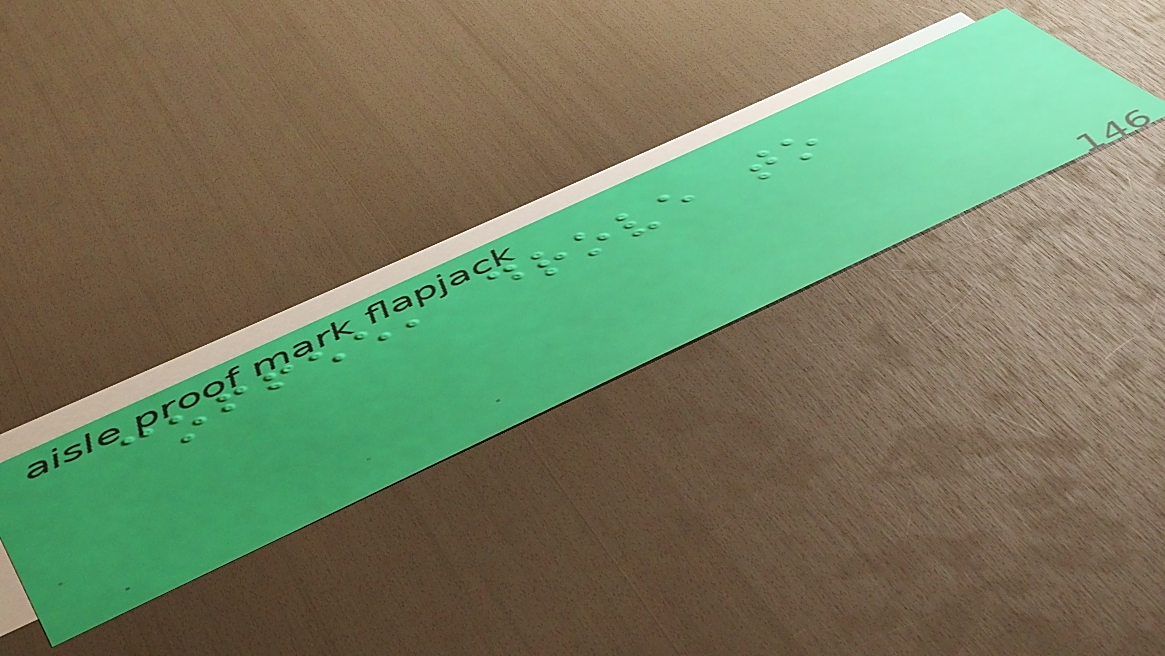coffee, drove to
